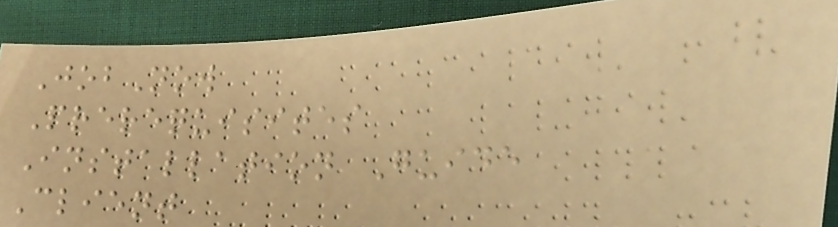JobNow
Prerequisites
Installation Guide
Client
